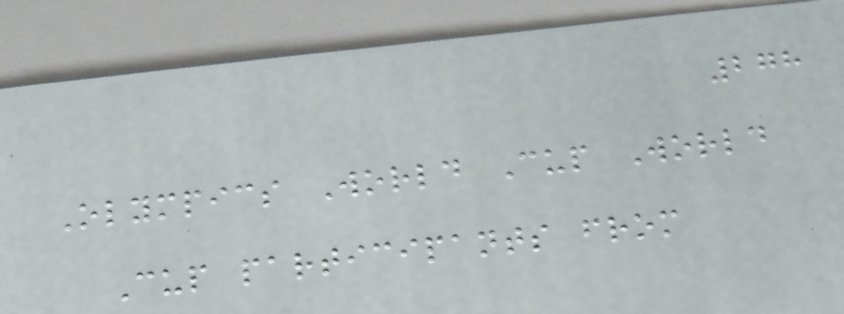278
Olympics World Cup World
Cup participants from
